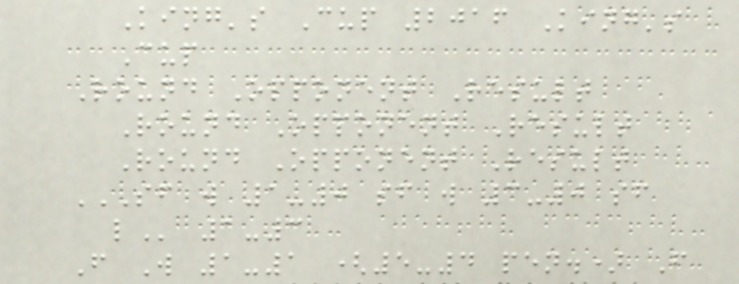King's Cup 2016 King's
Cup
Round Opponent Result
Round Opponent Result
Round Opponent Result
SF W 1-0 SF W 3-0 SF
L 1-3
F W 1-1 (5-4 pen.) F
